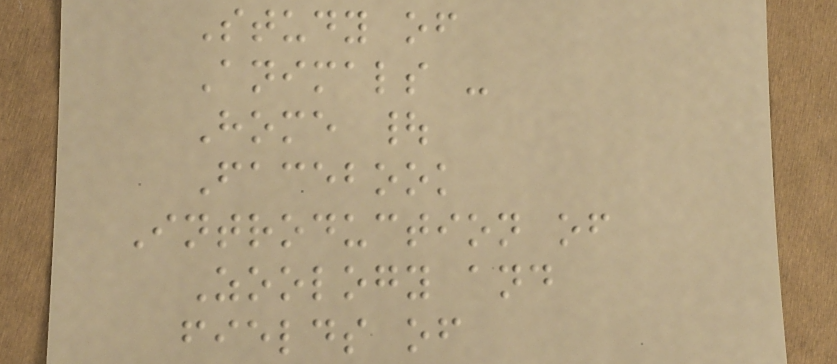Study of
Animals -
Home |
Facebook
Introduction of
Zoology and
fields of
